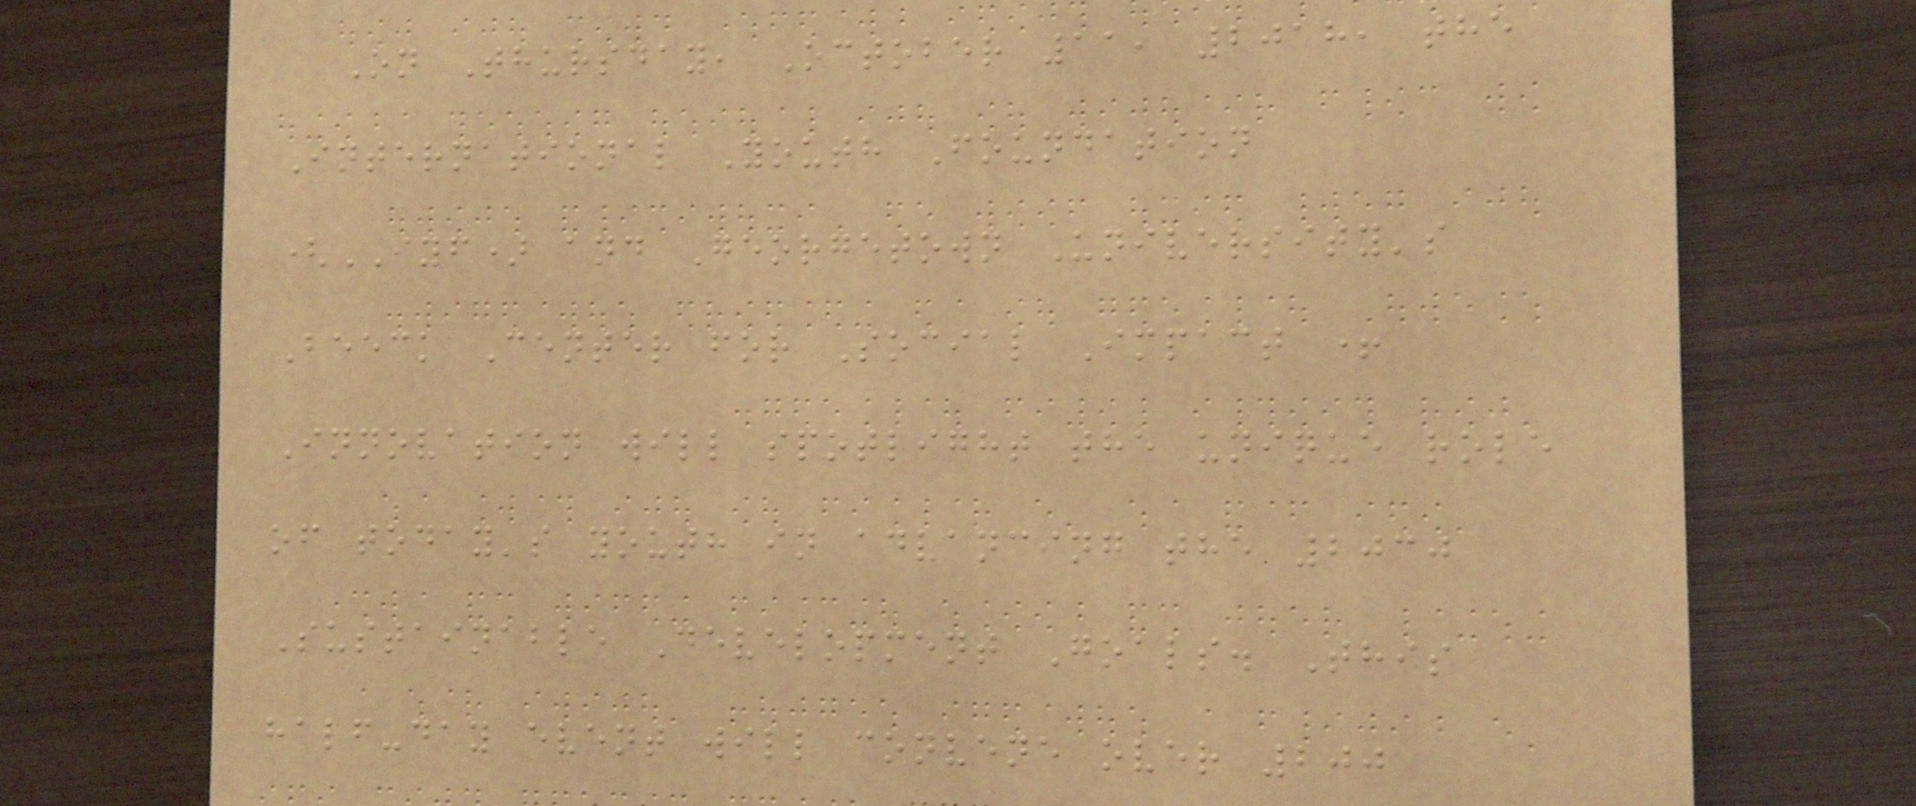On Thursday, October 11, 2018, the
International Youth Foundation
(IYF) and Georgetown University's
Beeck Center for Social Impact +
Innovation will spotlight the unique role
of today's youth in advancing the 2030
Sustainable Development Goals. This
half-day event will convene over 200
